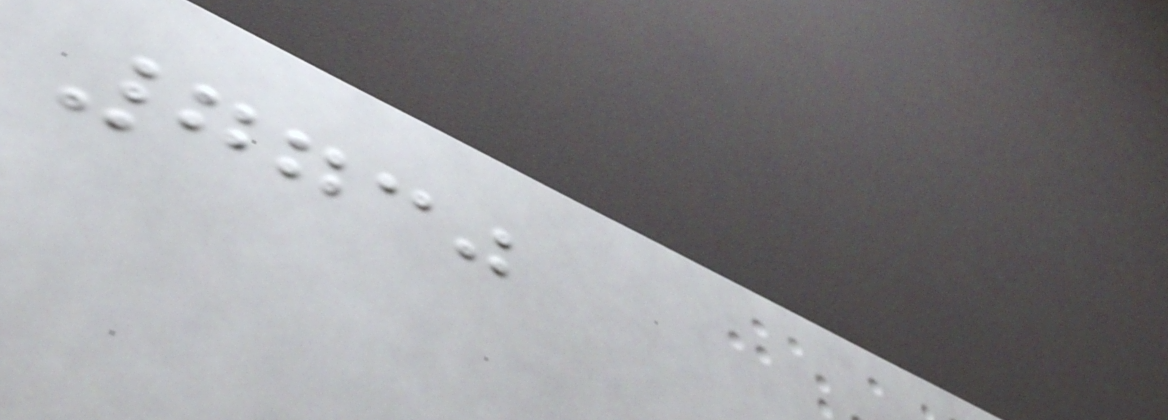7730
